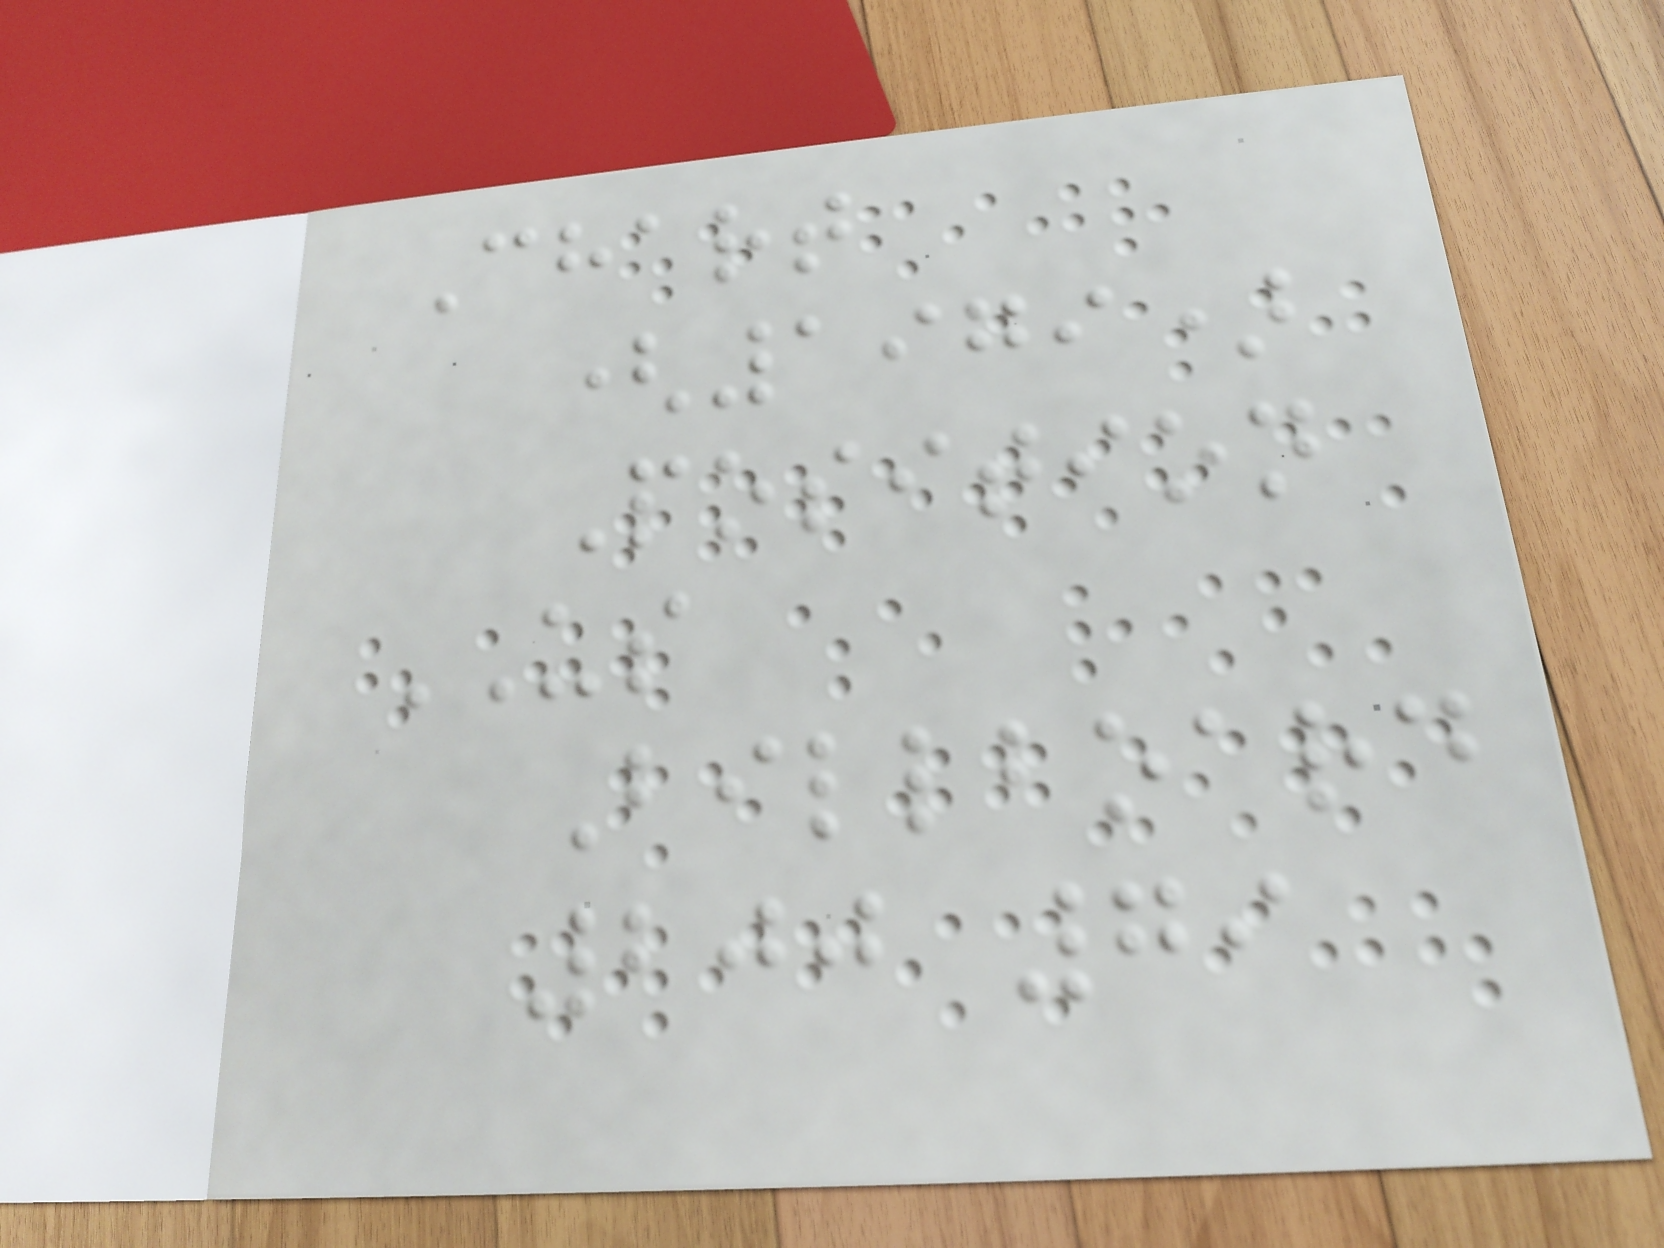Chart
(1979)
Position
US
Billboard
200 79
